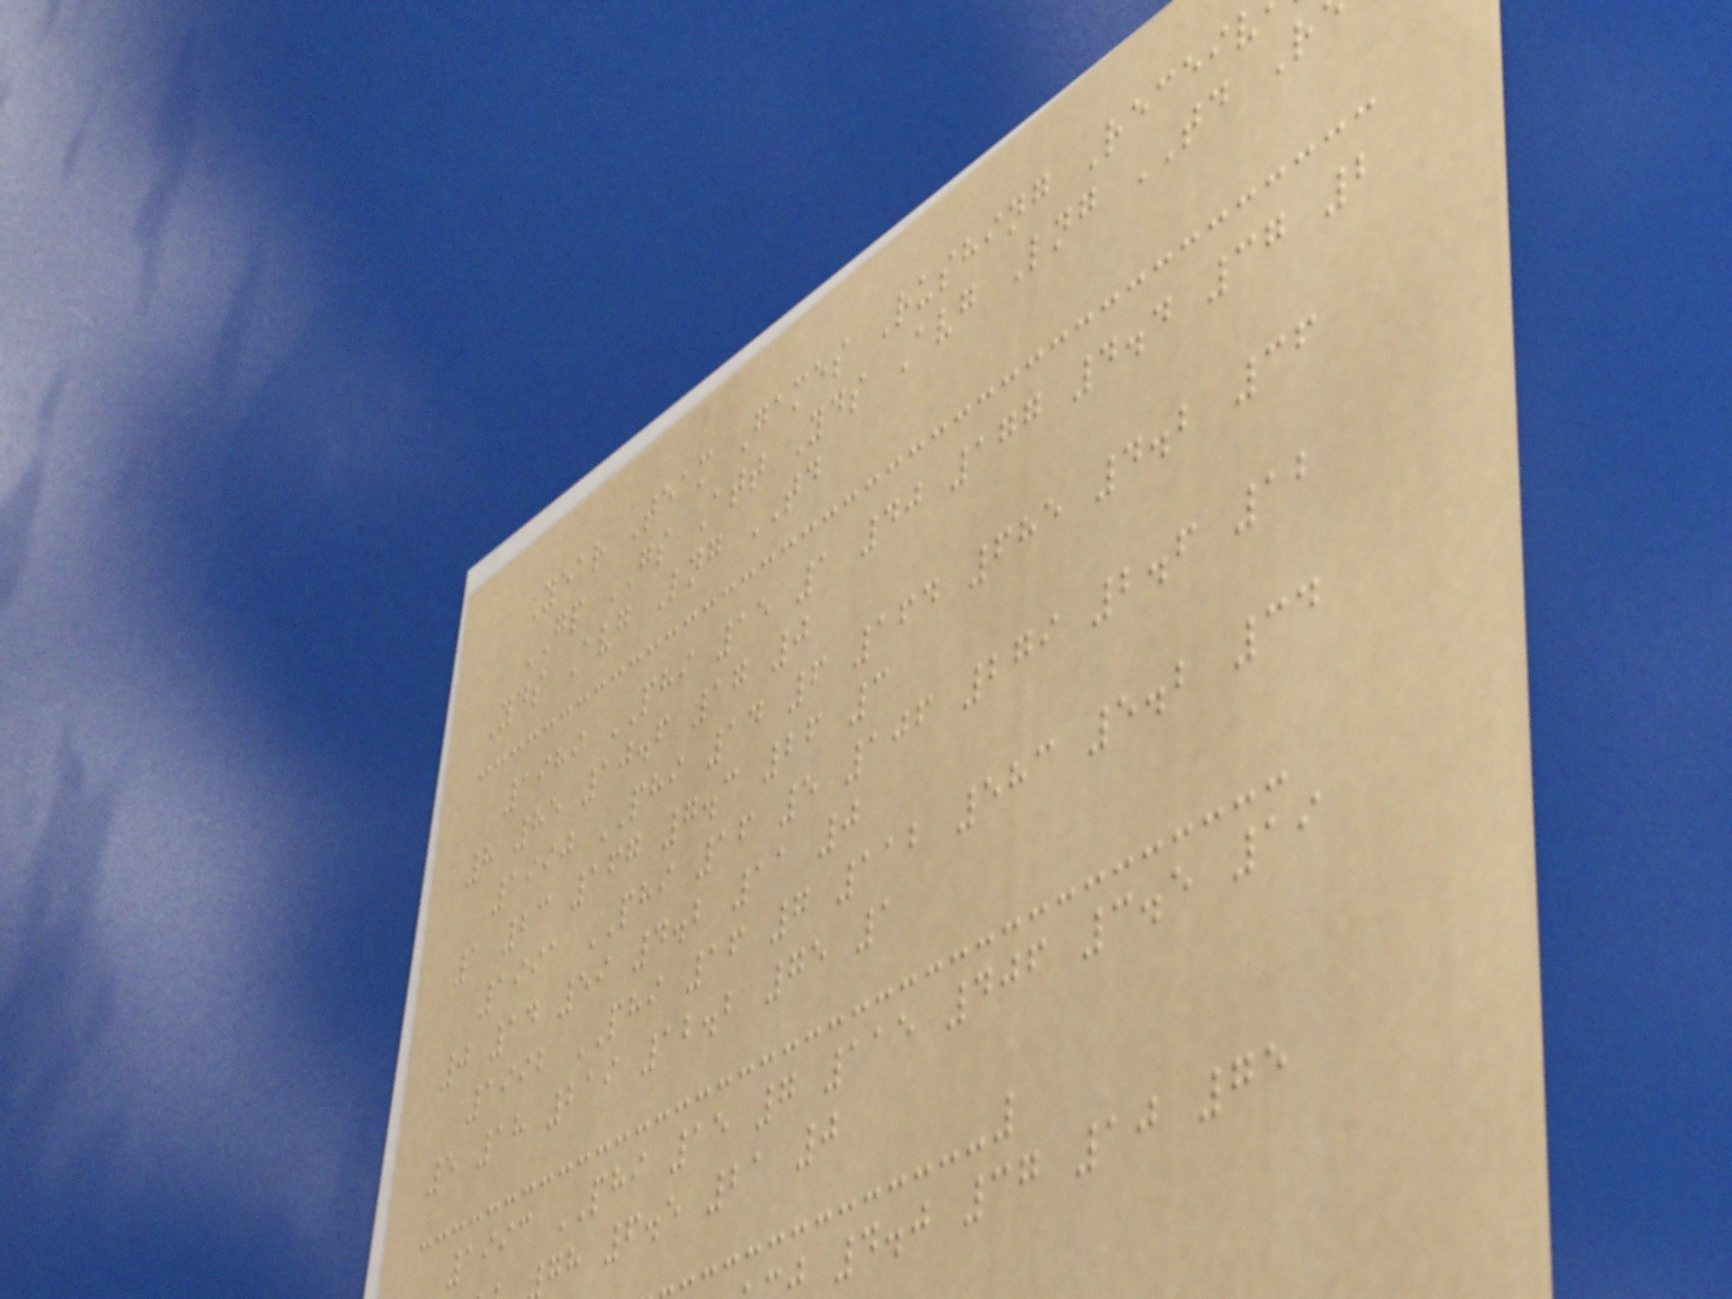Year Team Games Rushing Receiv
GP GS Att Yds Avg Lng TD R
Yds Avg Lng TD
1989 PHI 15 1 40 177 4.4 37 2
8 85 10.6 17 0
1990 PHI 14 6 164 685 4.2 36
1 23 167 7.3 26 3
1991 PHI 16 5 106 279 2.6 12
0 14 59 4.2 11 0
1992 PHI 16 7 112 583 5.2 34
5 18 219 12.2 75 1
1993 PHI 15 7 115 406 3.5 19
gh 6.5 21 0
4.0 37 10 75
